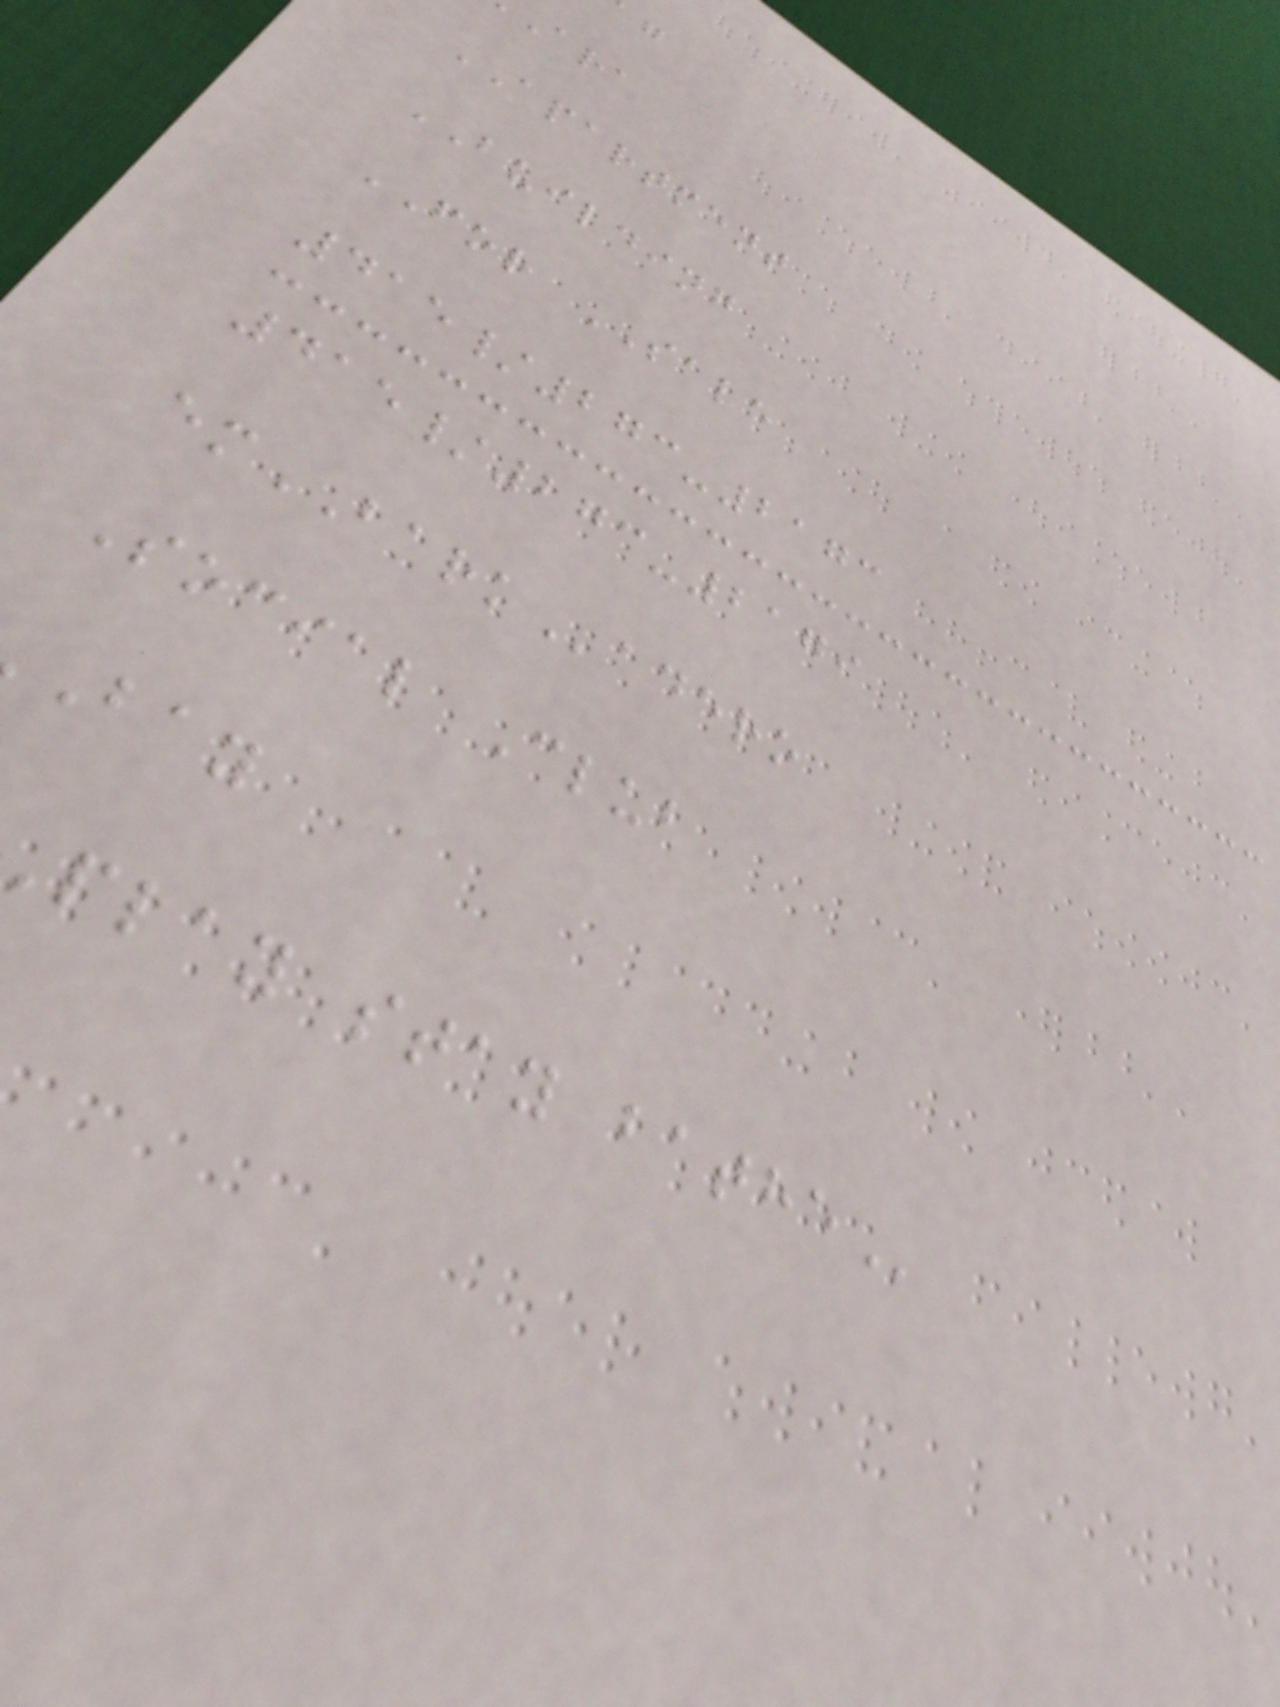APARTMENT
BUILDING
FOR SALE
415/273-2173
415/273-2179
emBARKadero
Social Club
play stay
